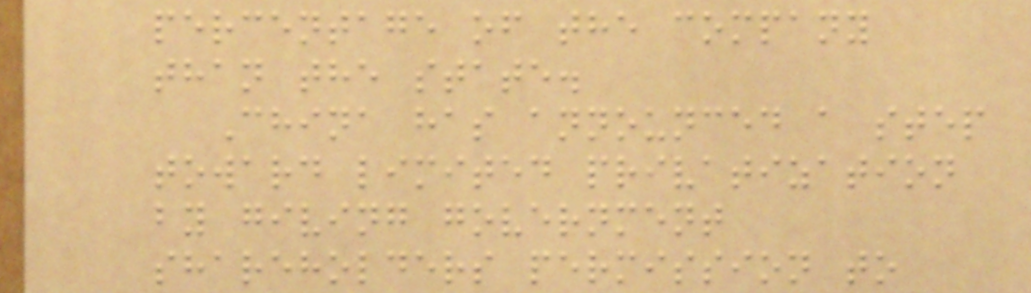percentage of the company
than the state.
China has announced a step
toward limited privatization
by giving government
shareholders permission to
